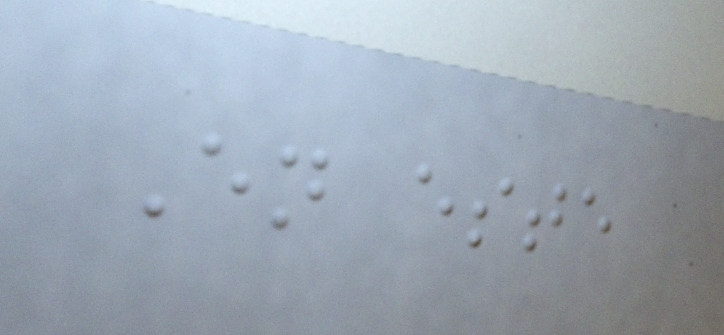En este
